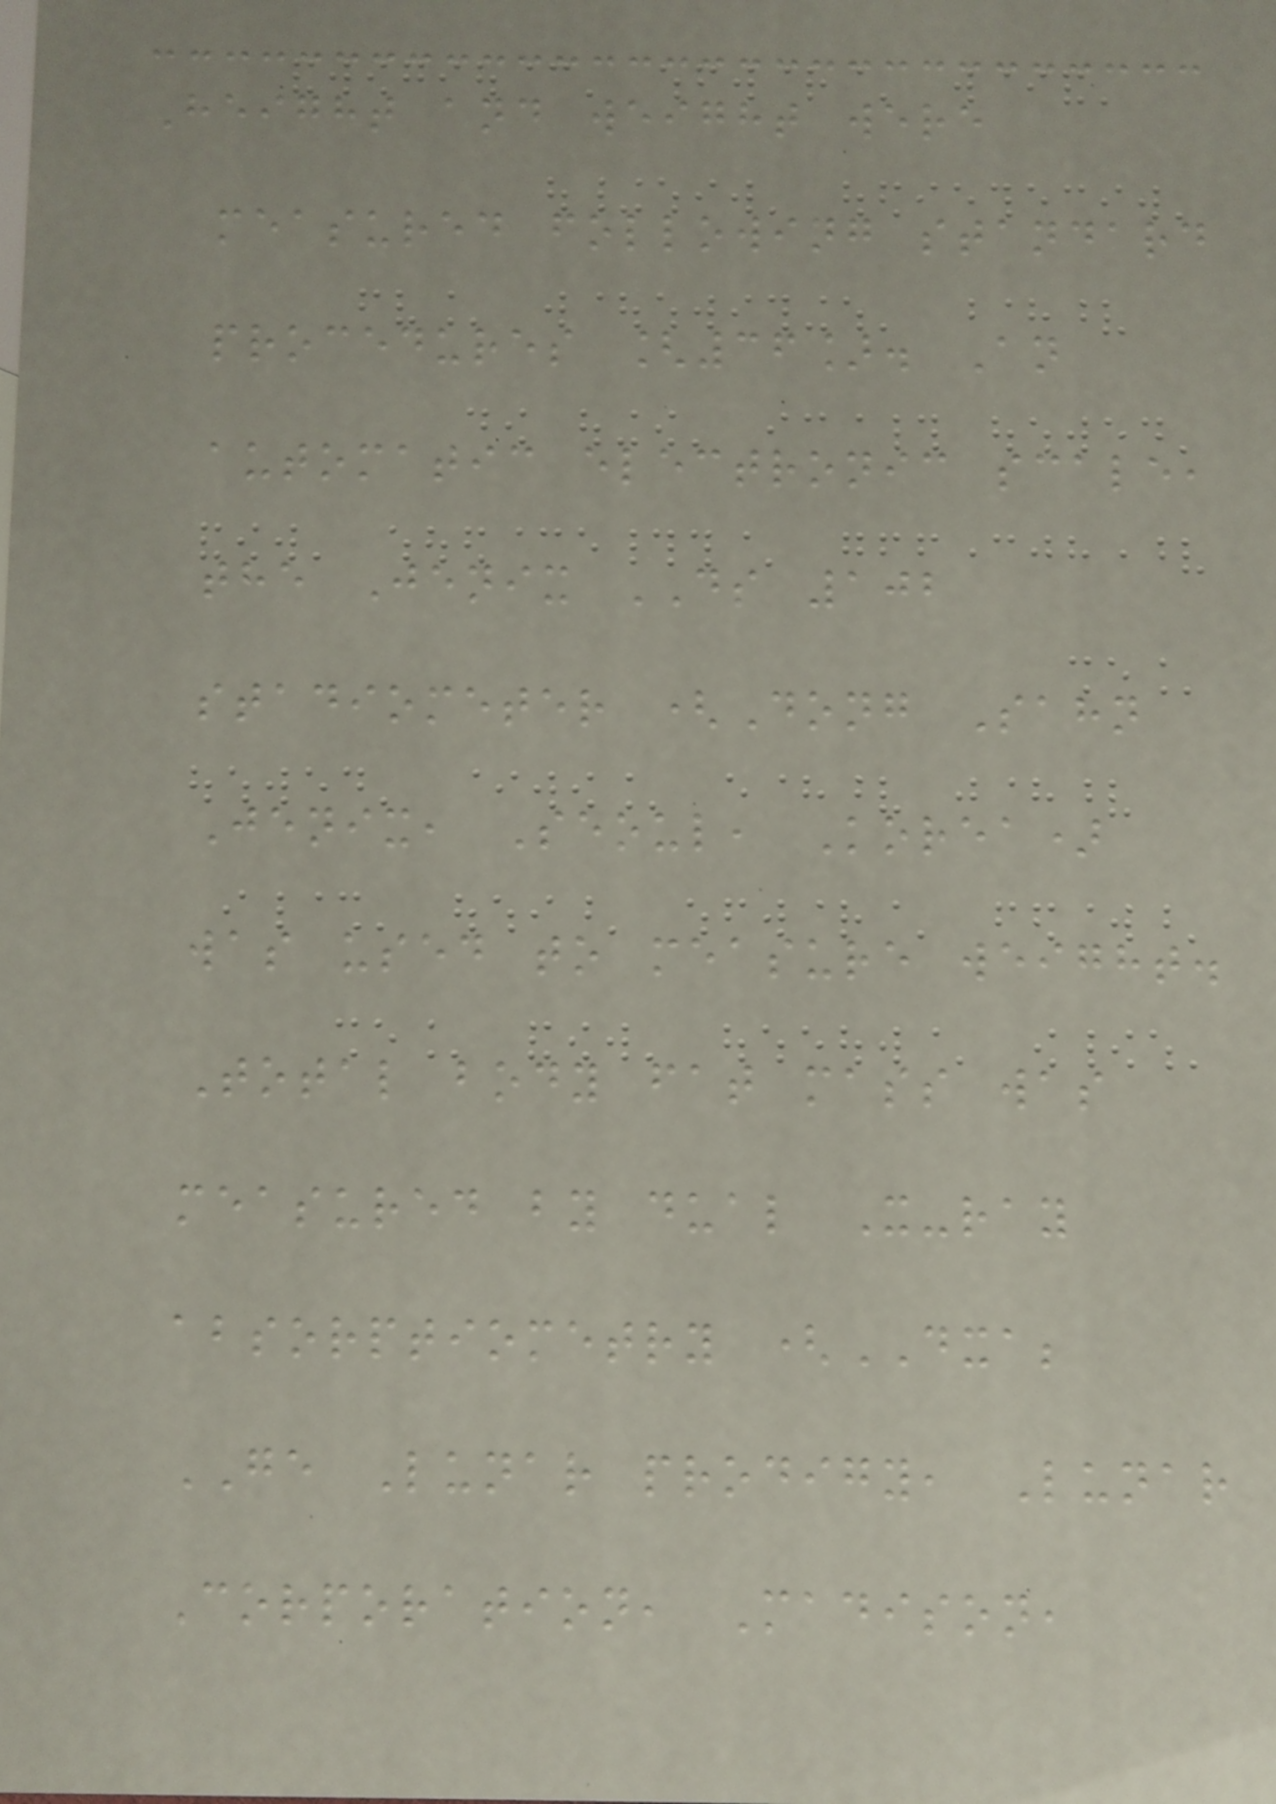Height and weight were
measured following standard
procedures [36]. An
automatic electronic scale,
the Jenix DS 102
stadiometer (Dong Sahn
Jenix, Seoul, Korea)
was used to measure weight.
Total body fat mass was
measured by dual X-ray
absorptiometry (DXA;
GE Lunar prodigy, Lunar
Corporation, Madison,
